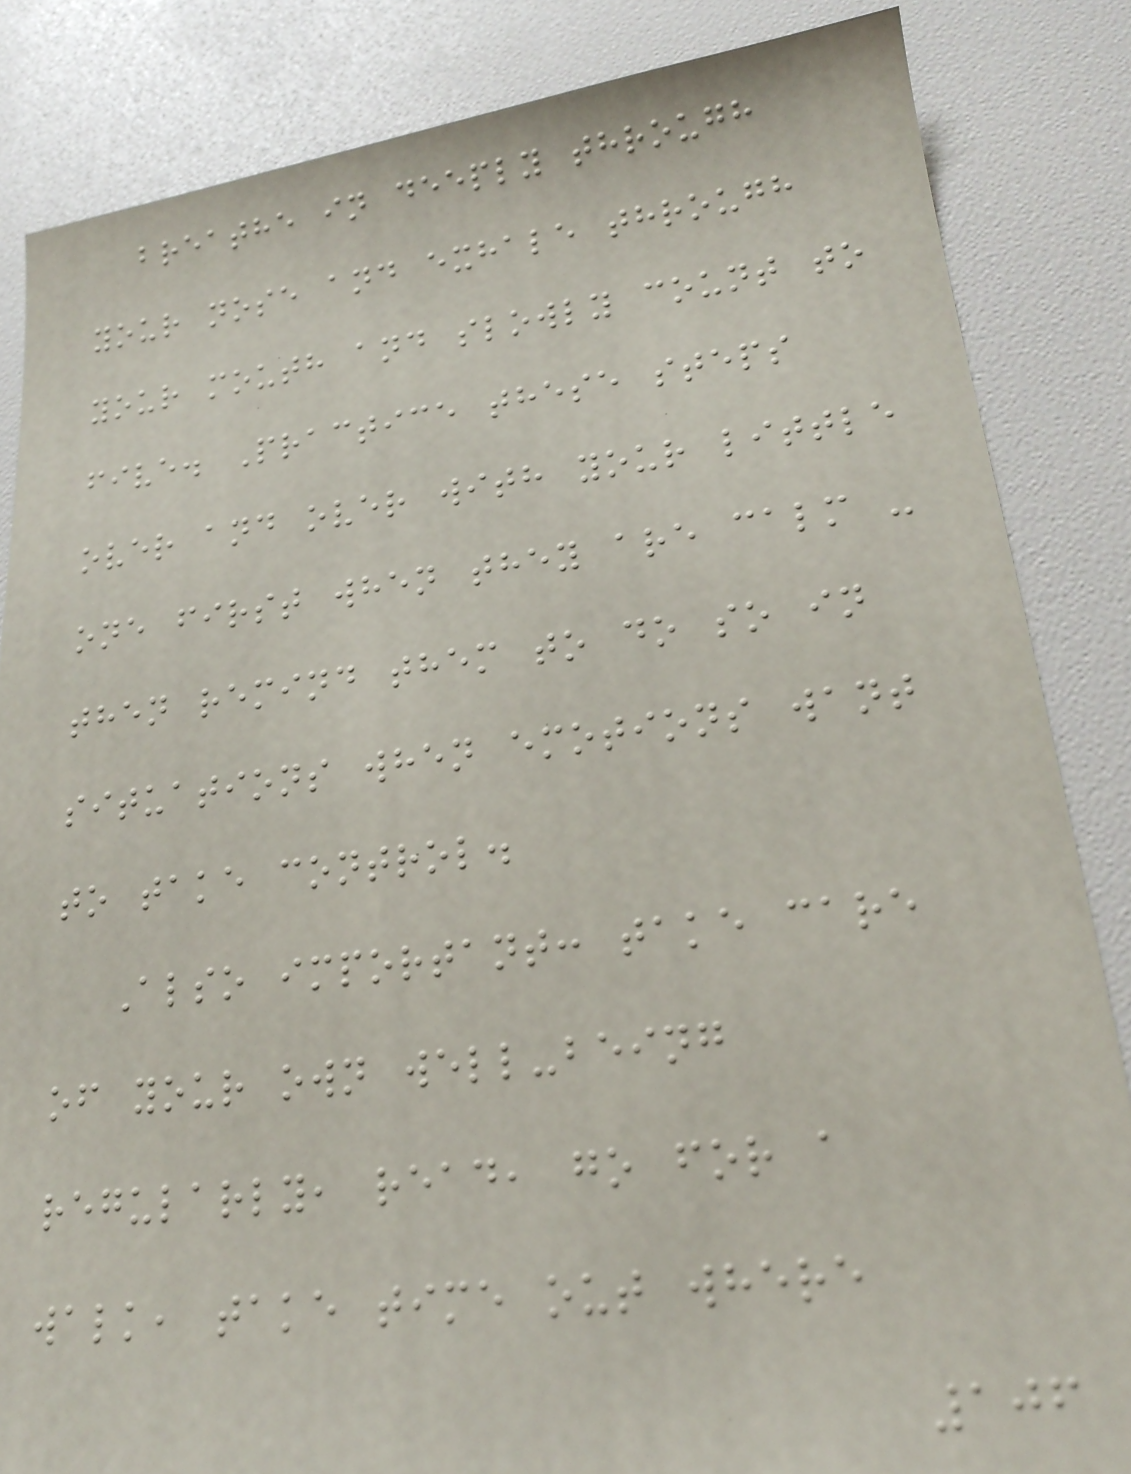breathe in deeply through
your nose and exhale through
your mouth and slowly count to
five. Practice these steps
over and over with your little
one first when they are calm -
then remind them to do so in
situations when emotions want
to take control.
Also important: take care
of your own well-being
regularly, read, go for a
walk, take time out where
106
